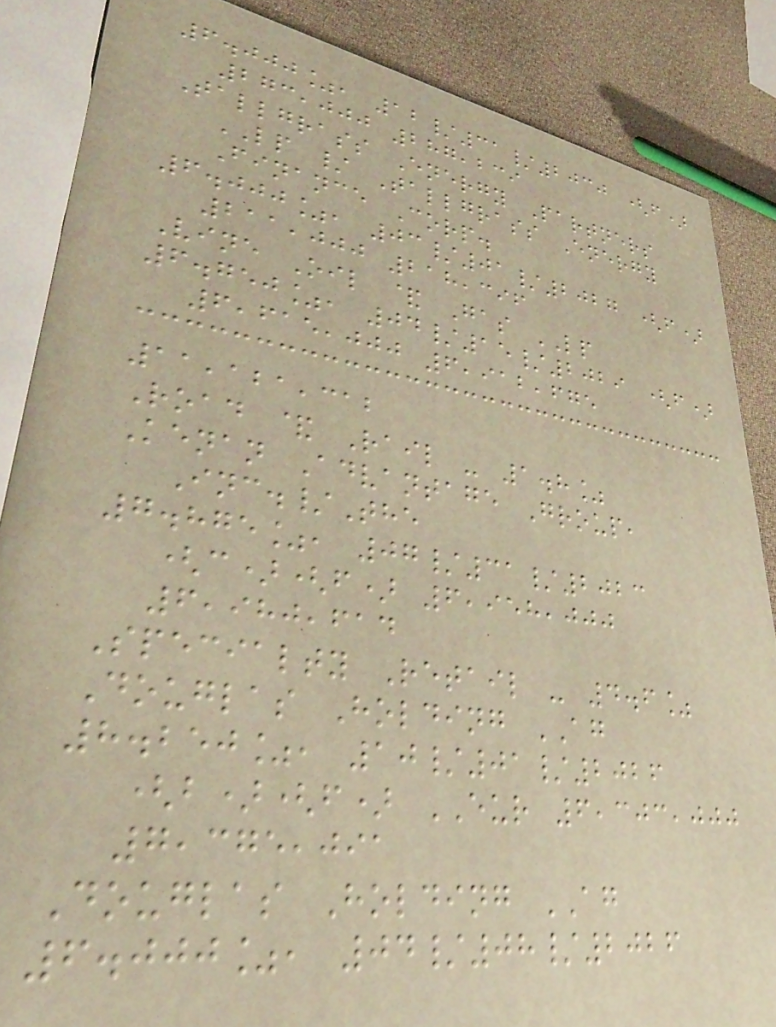6.000%, 12/31/2030 (f)
273,000 287,239
Tallgrass Energy Partners
LP / Tallgrass Energy
Finance Corp.
6.000%, 03/01/2027 (f)
211,000 218,396
Vine Oil & Gas LP
6.750%, 04/15/2029 (f)
6,615,000 6,912,675
11,121,312
Road & Rail - 1.8%
Kenan Advantage Group,
Inc./The
7.875%, 07/31/2023
(c)(f) 6,958,000
6,980,614
Specialty Retail - 4.6%
Douglas Holding AG
8.250%, 10/01/2026
(b)(f) EUR 6,303,000
7,375,091
Douglas Holding AG
6.000%, 04/08/2026
